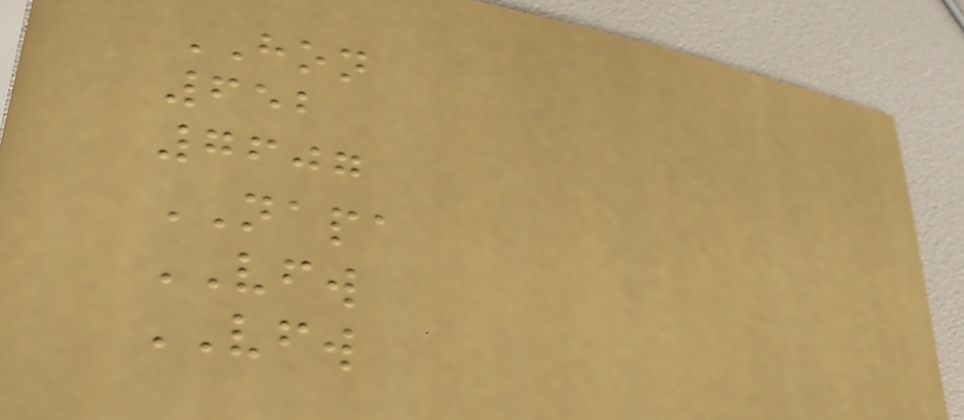HON
652
7607
NAPA
VFW
VFW
